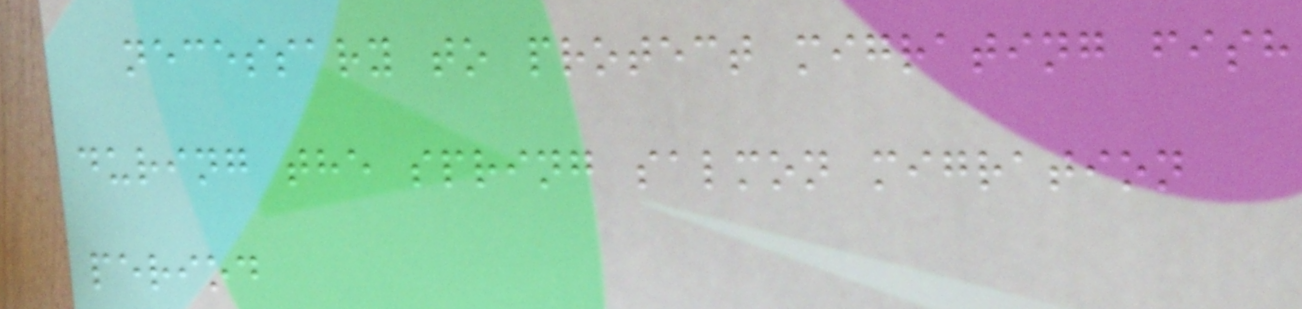necessary to protect migrating fish
during the spring salmon migration
period
